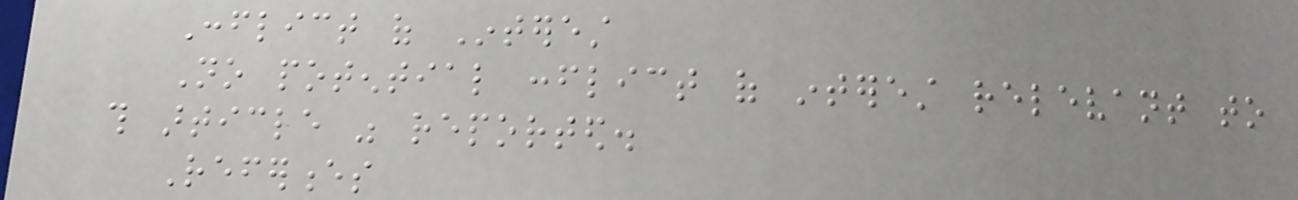Conflict of Interest
No potential conflict of interest relevant to
this article was reported.
References
